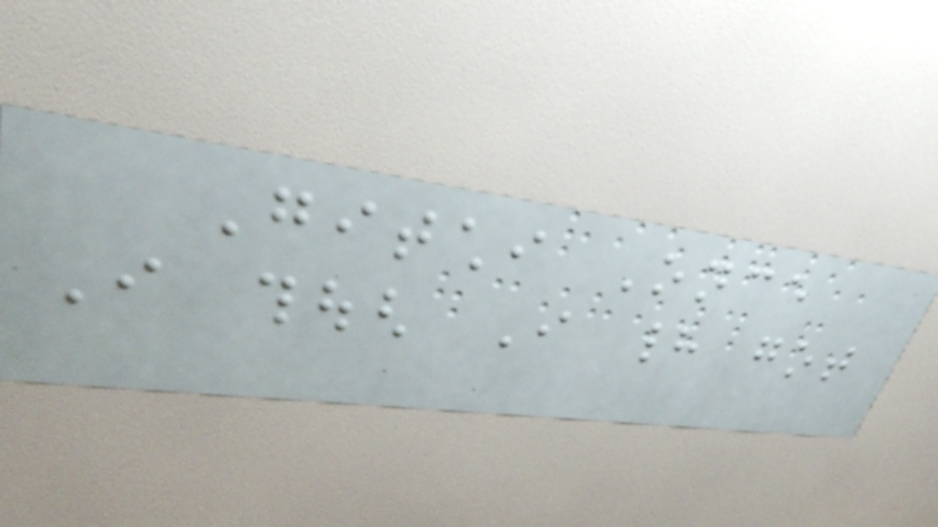Gitchi Once
I though I had got
